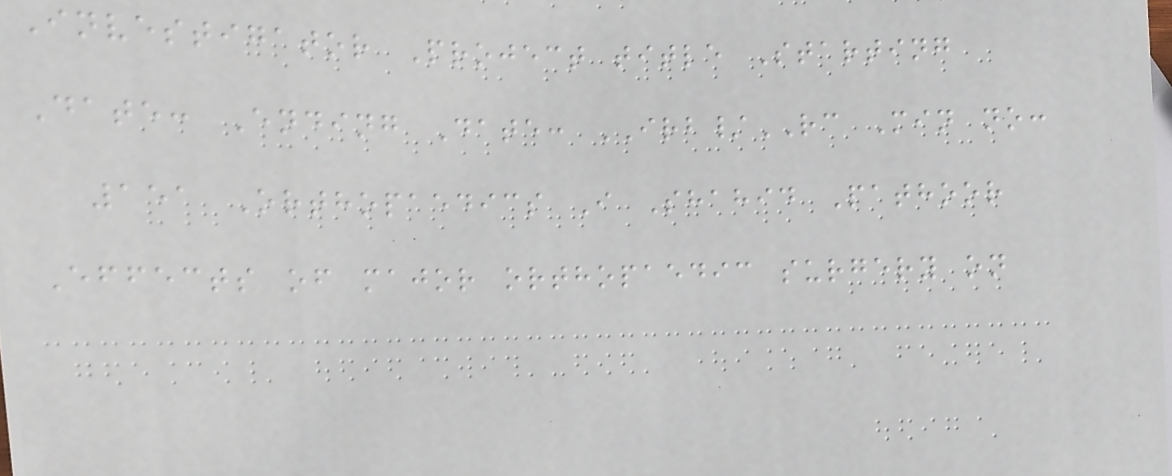Investigator Project title Starting
Date: Ending Date: IRB/RC Min no:
151 Orthopaedics I Shahid Pathoor
Effects of major orthopaedic surgery on
